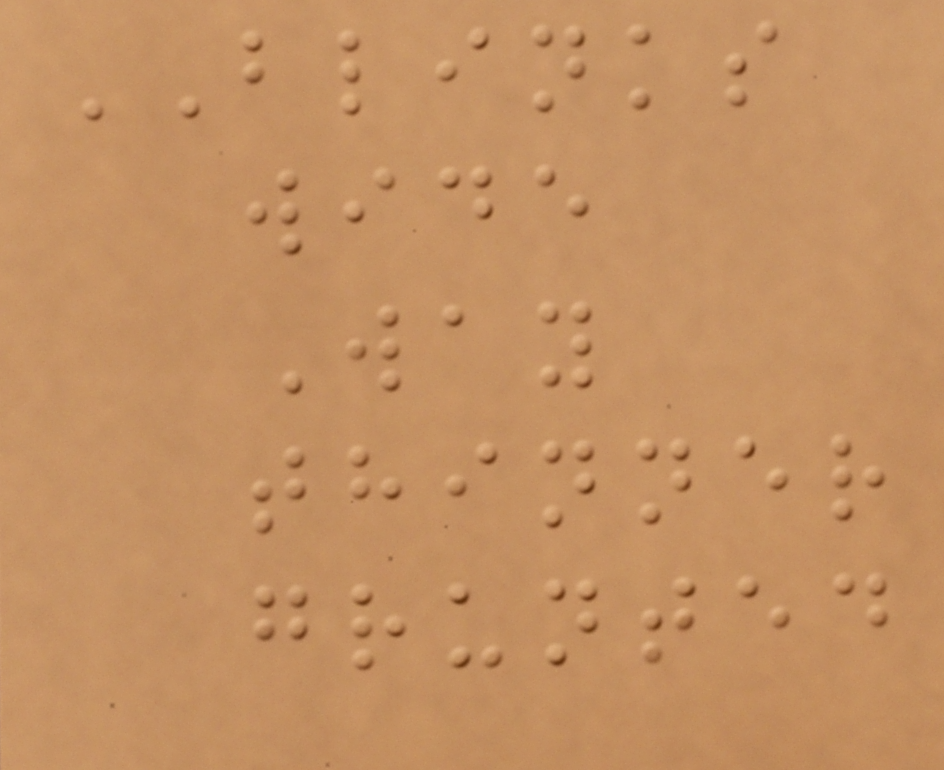BLINKS
wide
Way
thinner
grunted
